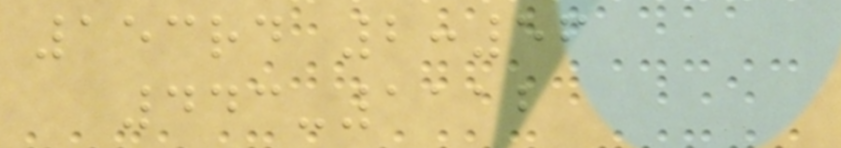153rd 2:56
443-1112
